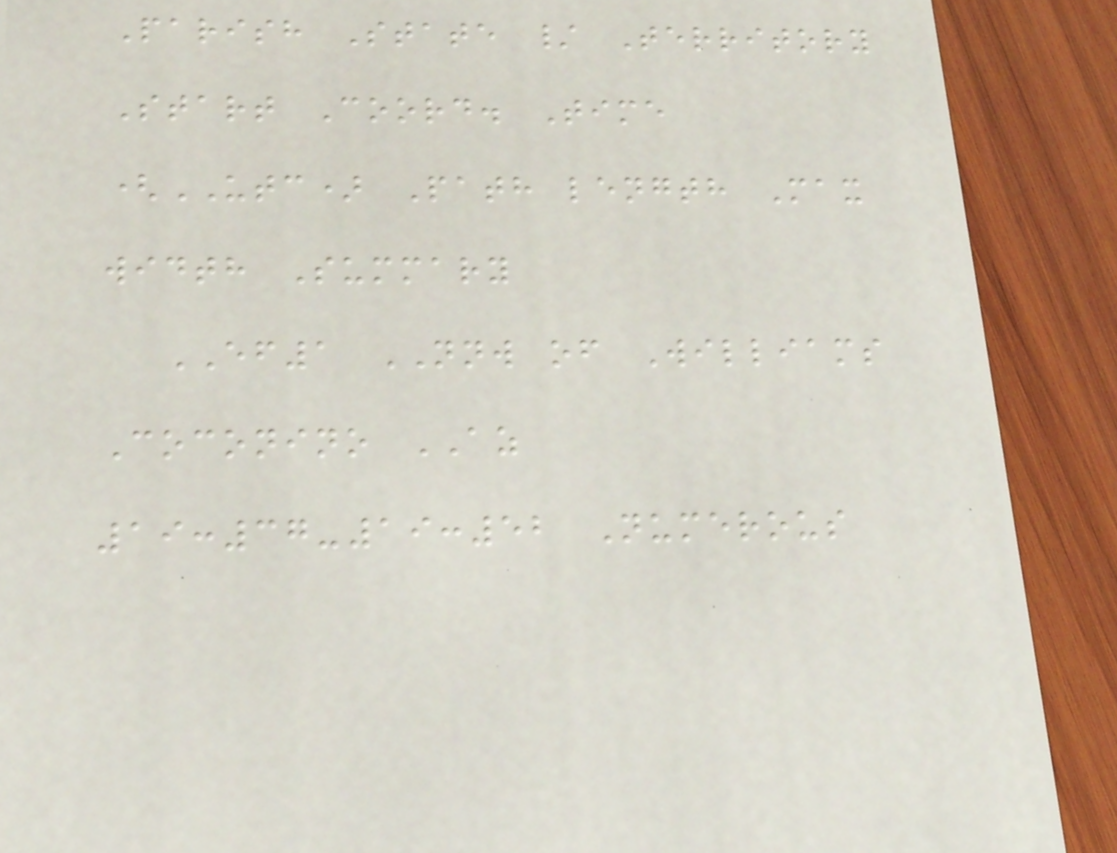Parish State / Territory
Start Coord. Time
(UTC) Path length Max
width Summary
EF1 NNW of Williams
Coconino AZ
19:37-19:52 Numerous
